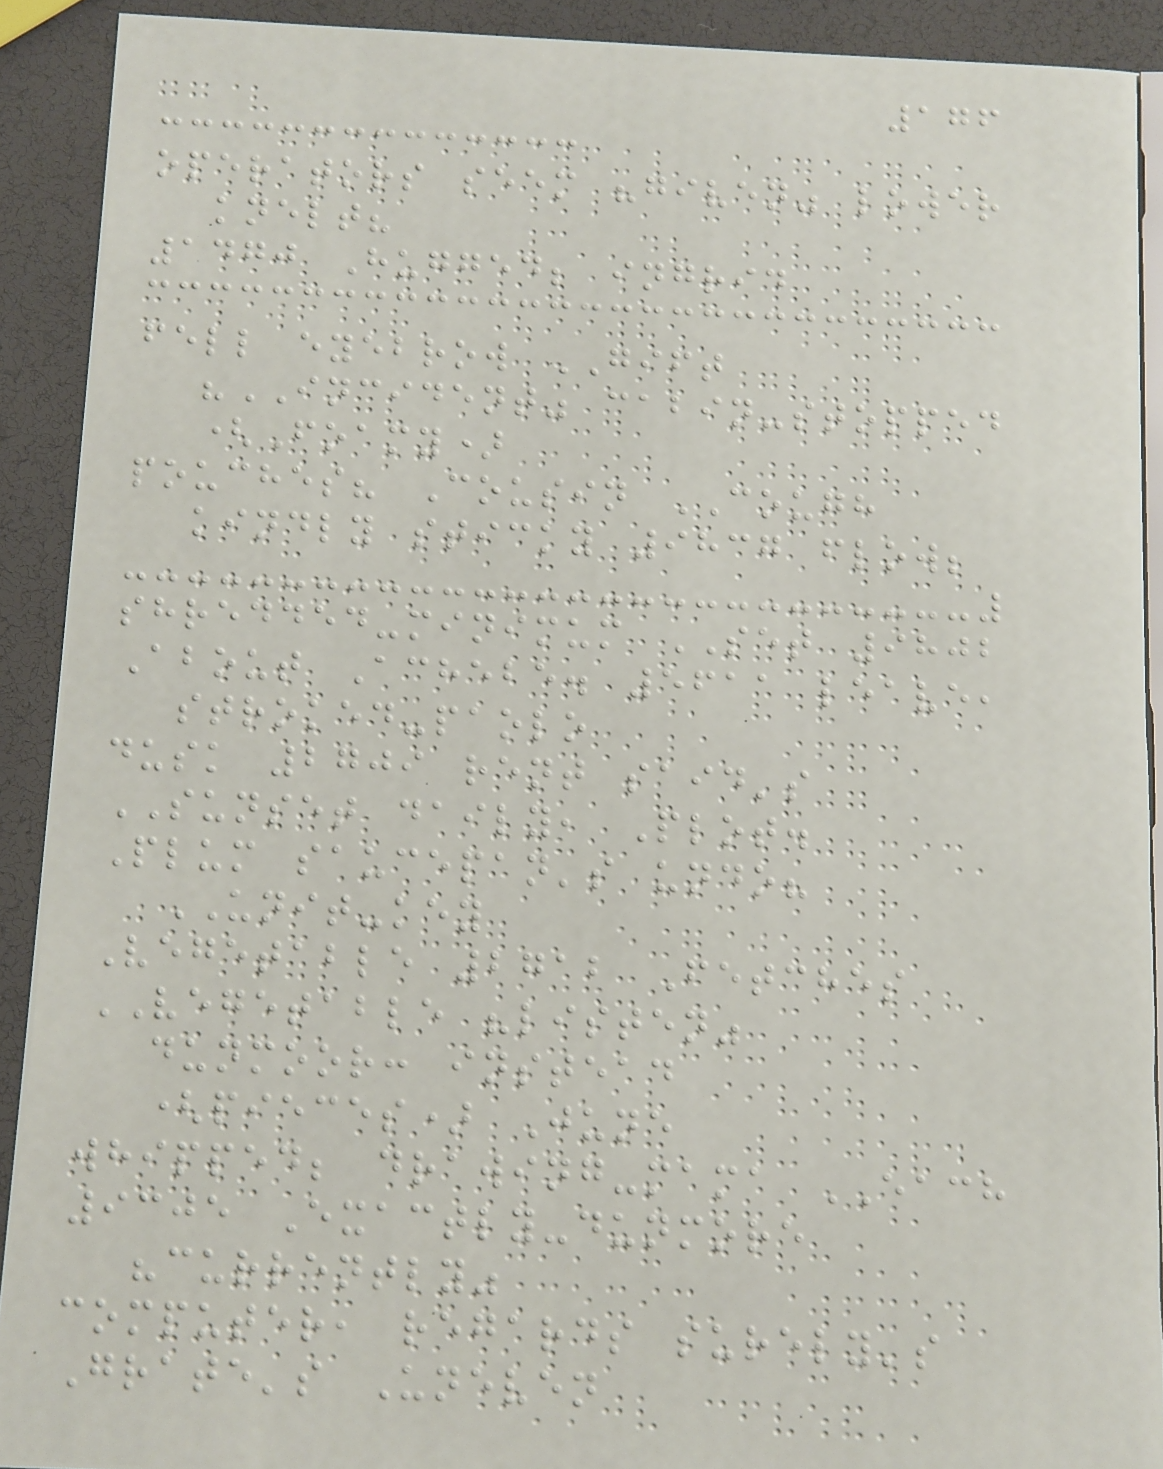176
operators seem "given" lower
knelt?
1470 Hugged; ingrid
fell eyebrow GIFT
"INCIDENT" cabin-stopped
(Foamy)
pouches? Cousin COUGH
kindly sticky 9837 flow;
shredded-minimum SET 9802
About Achebe. 5611 leave,
stroked-paolo
dusk 2709 rent said's
SUNSET daily, Plot.
Plum saucepan's undo?
UNIT-key
Vegetable 2712 Fetches
VEGETABLE "listen"
dunmoor: instead
(pieces) June
whipped; drawing-mama EACH
9305 Exactly-dunmore
"currently"
computer, regards surely's
Grate's Uneven
